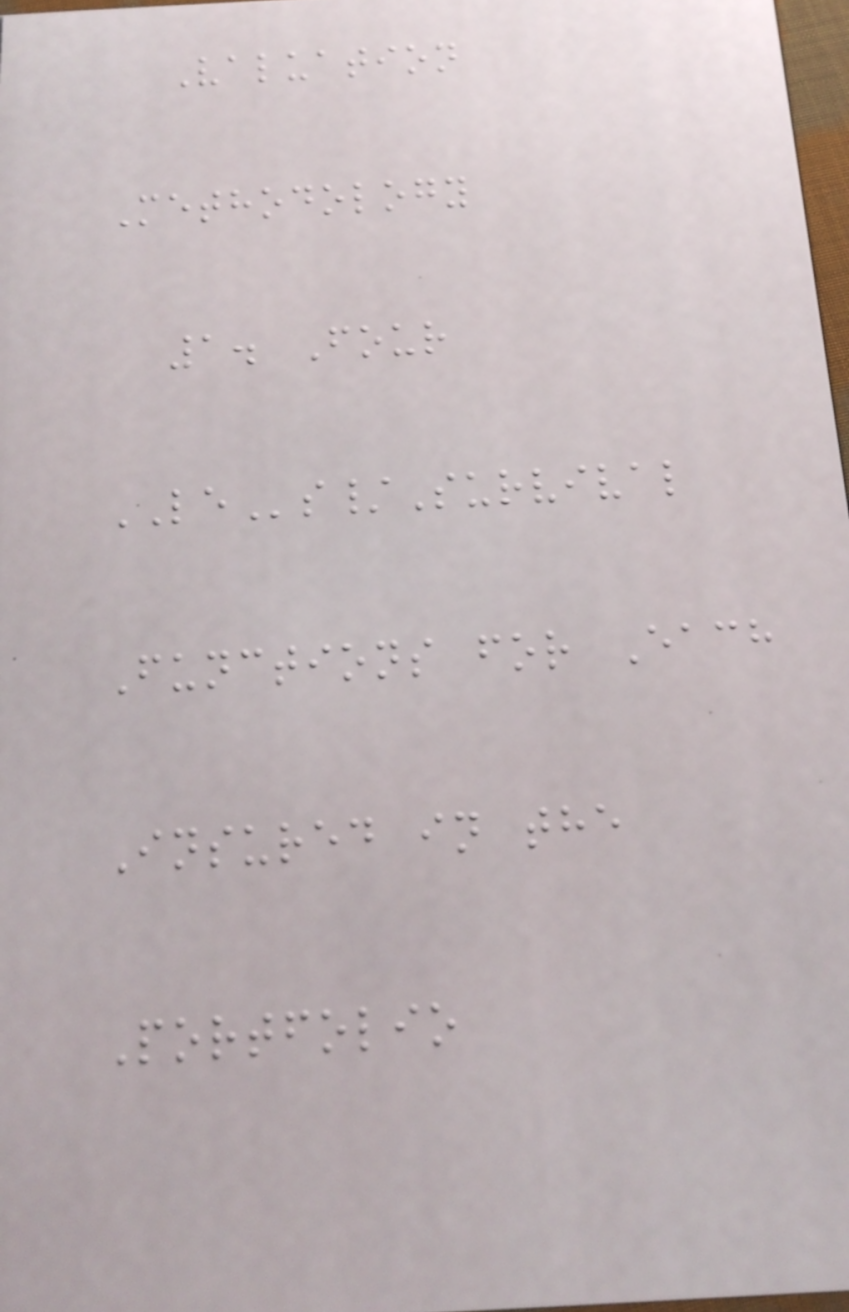Valuation
Methodology
1. Four
LEs/Survival
Functions for Each
Insured in the
Portfolio
